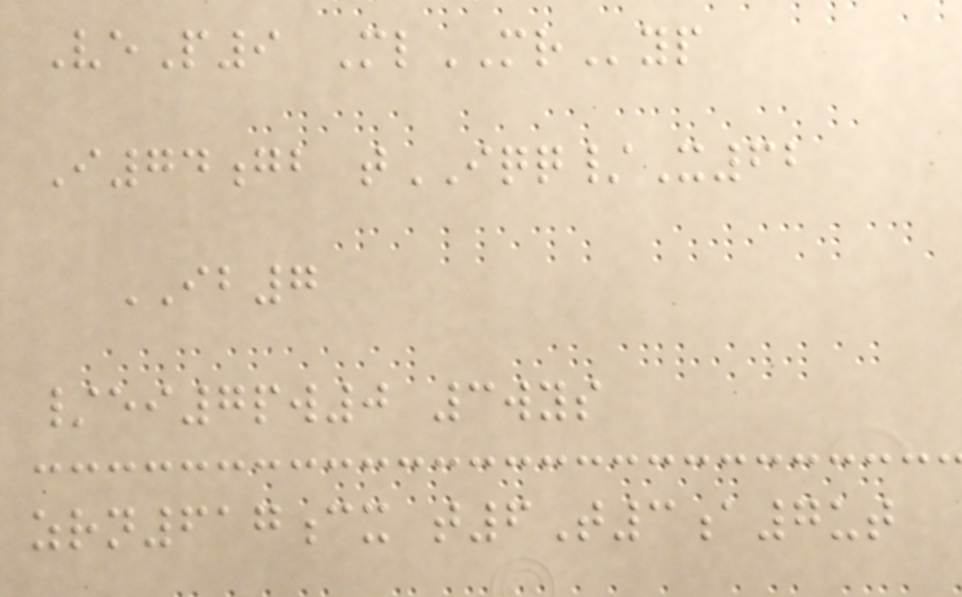VeP9 MlMRyp
I74gb tIQQ/X62
IB7
/ei7pw0 3wys
zrn617cx t6T3a7ut
